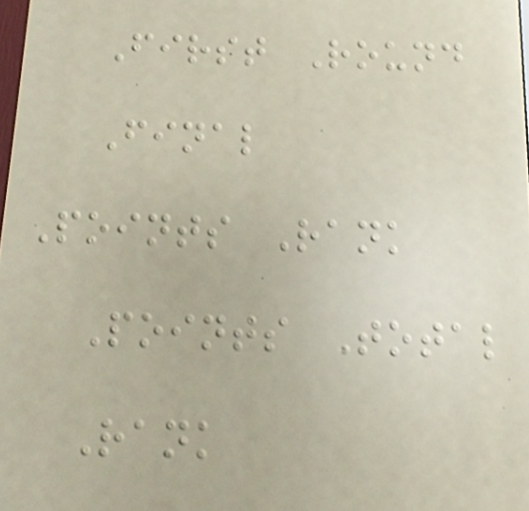First Round
Final
Points Rank
Points Total
Rank
